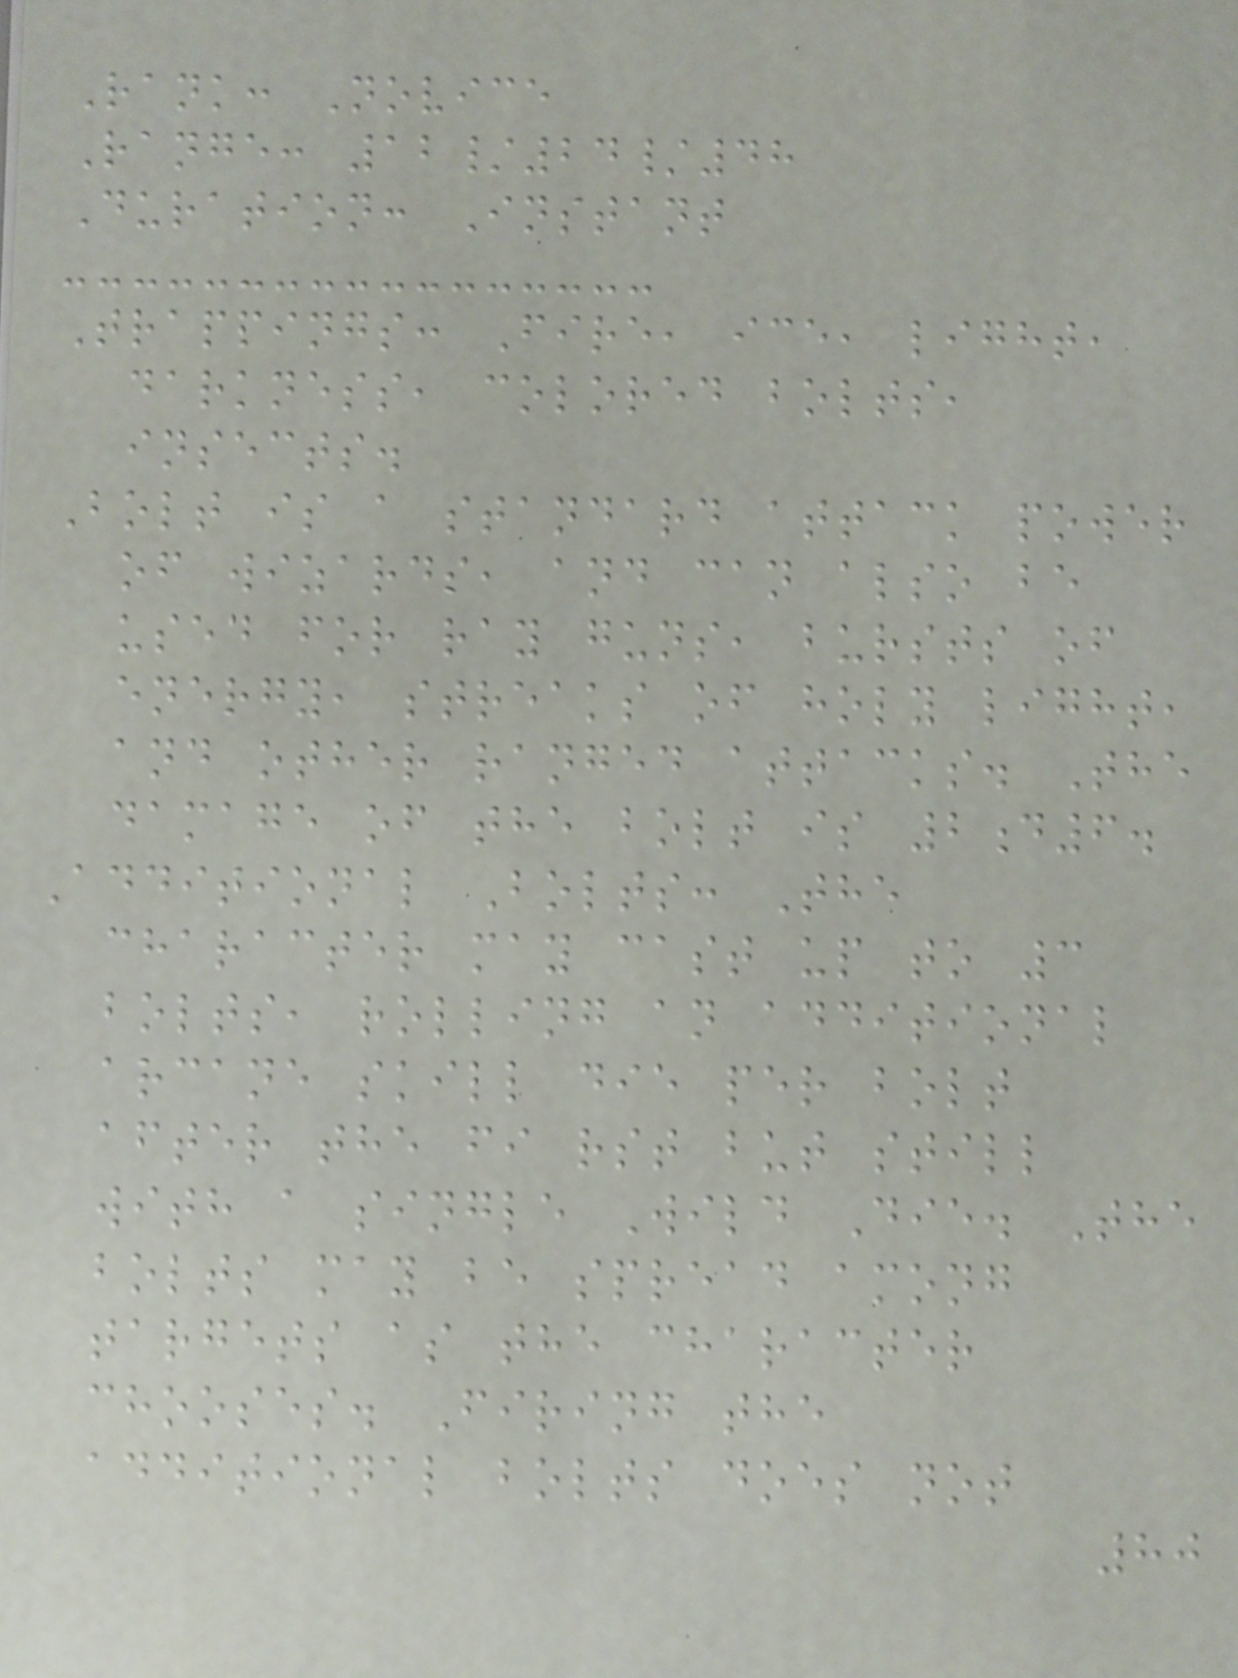Rank: Novice
Range: 12/24/48
Duration: Instant
Trappings: Fire, ice, light,
darkness, colored bolts,
insects.
Bolt is a standard attack power
of wizards, and can also be
used for ray guns, bursts of
energy, streaks of holy light,
and other ranged attacks. The
damage of the bolt is 2d6.
Additional Bolts: The
character may cast up to 3
bolts, rolling an additional
arcane skill die per bolt
after the fi rst but still
with a single Wild Die. The
bolts may be spread among
targets as the character
chooses. Firing the
additional bolts does not
80
